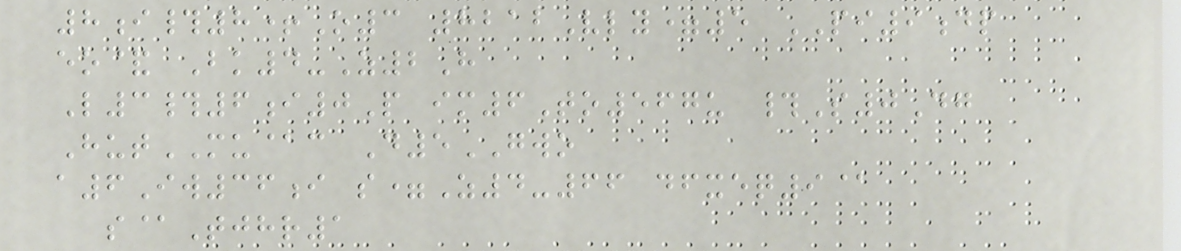8i#8+O3 8212Vly=5 PI9dp
eo& Bk4-Z2H
L3#6i0P im6To567u #S0Dg
HutMU@c D5GWO
a6Iw36i s=Z4-66 dfxeq9@
s@Tjhr1
